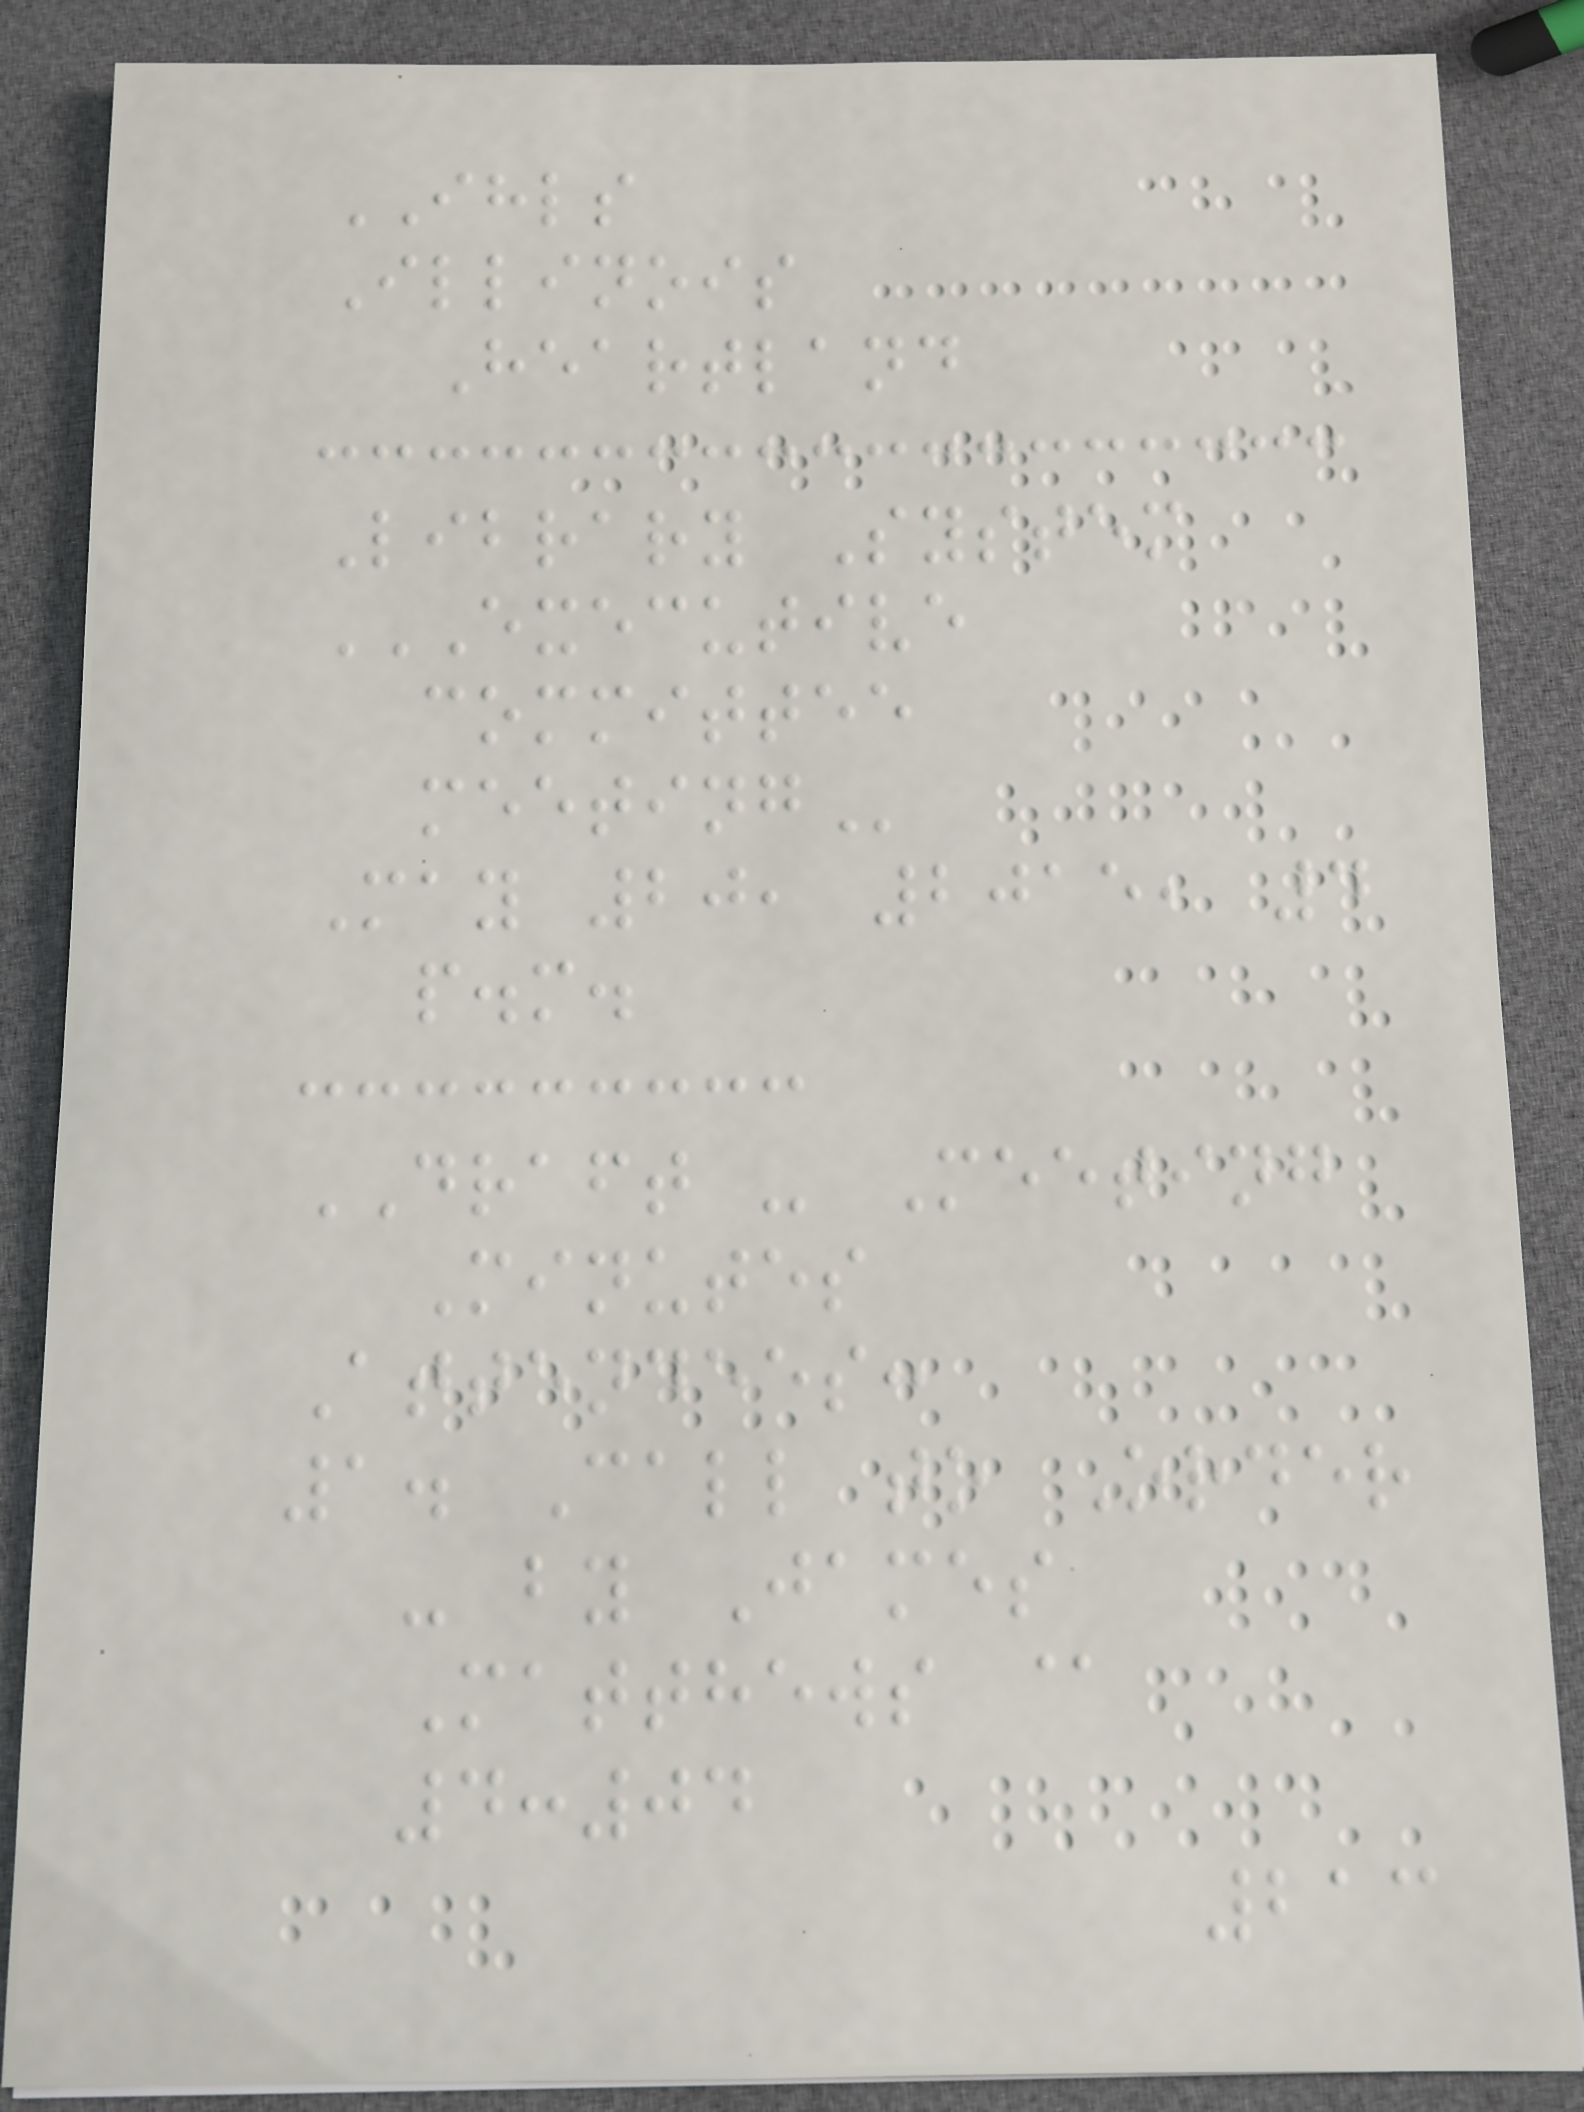IHLS
Illinois
Heartland
Library System
EXECUTIVE
COMMITTEE
MEETING
May 20, 2015, 4
p.m.
DRAFT - Meeting
Minutes
Attendees:
1. Call to Order
- by James
Matthews @
4:04
213
